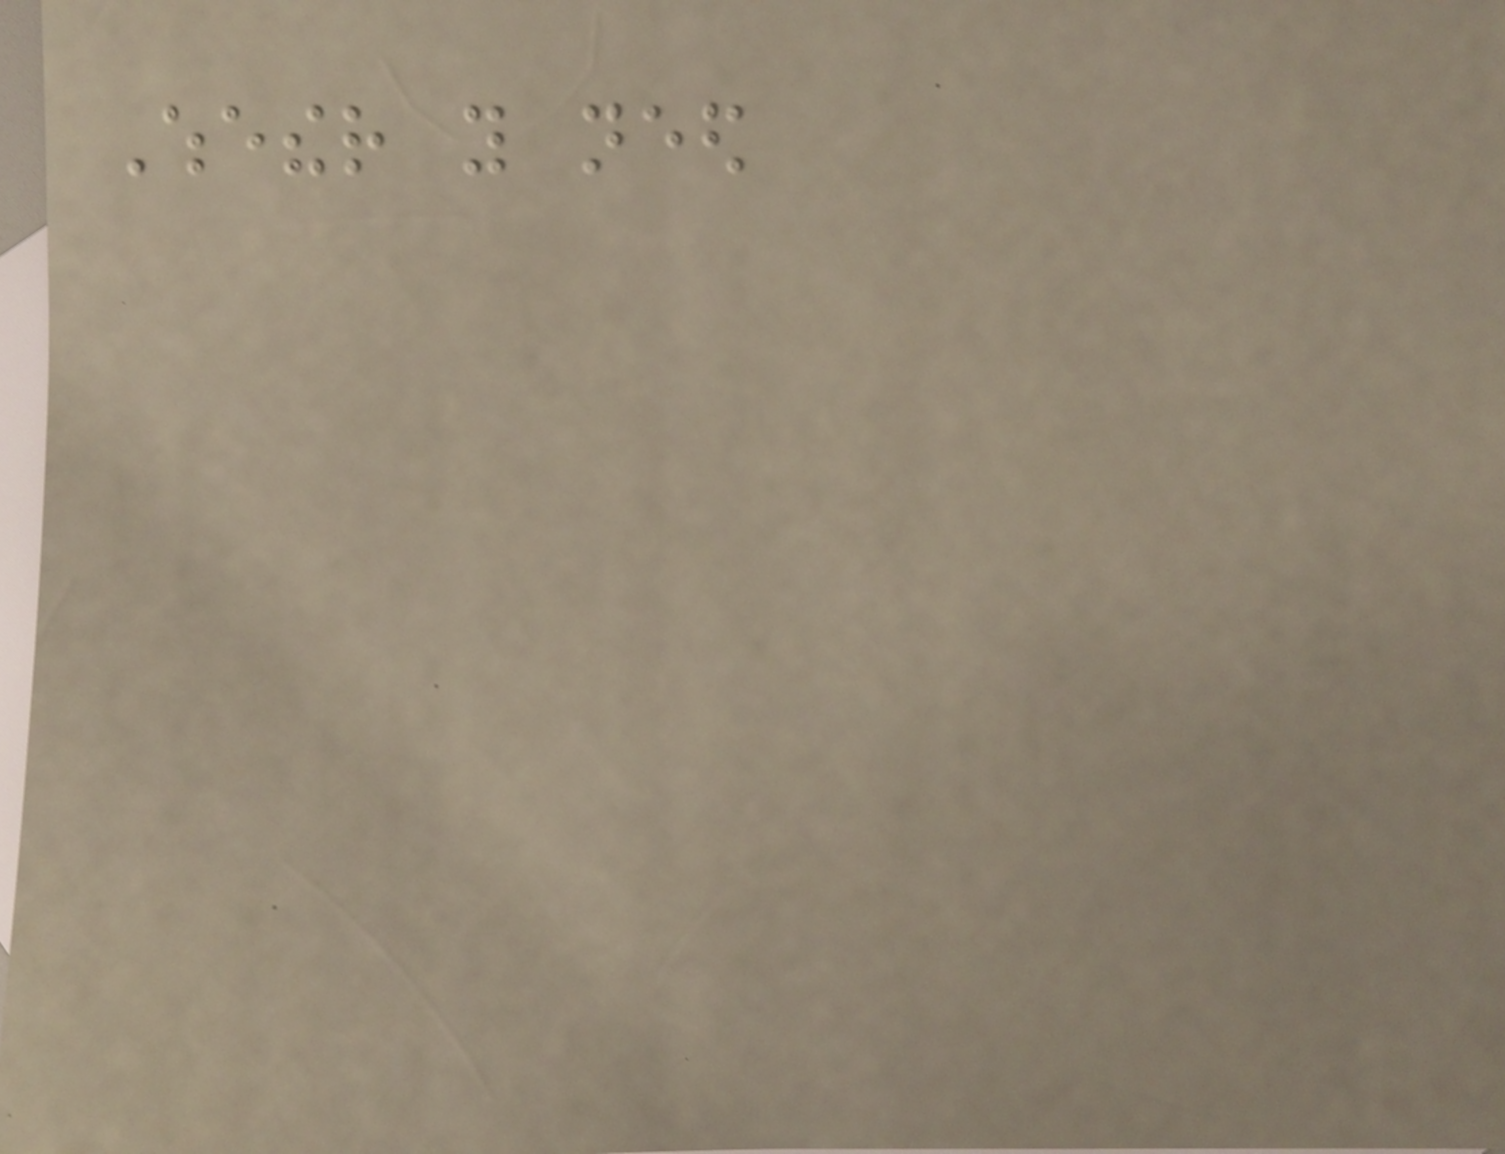Whether you need
